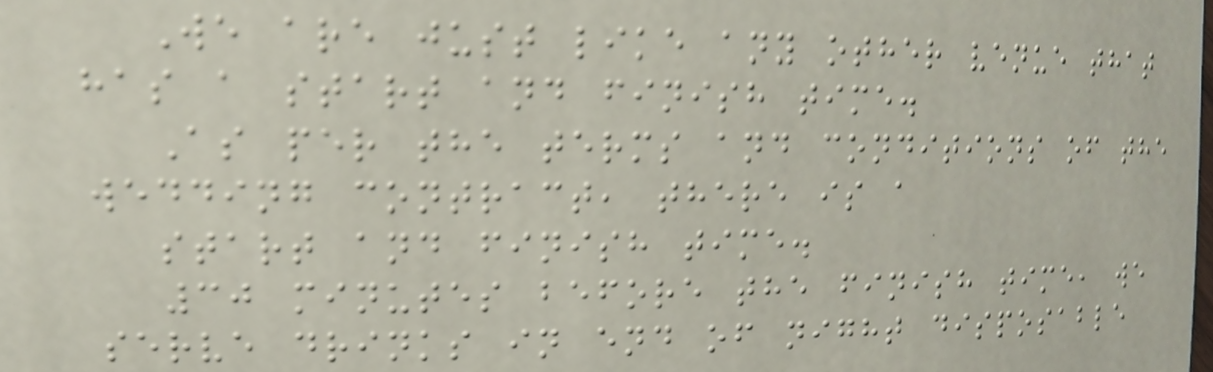We are just like any other venue that
has a start and finish time.
As per the terms and conditions of the
wedding contract, there is a
start and finish time.
30 minutes before the finish time, we
serve drinks in end of night disposable
